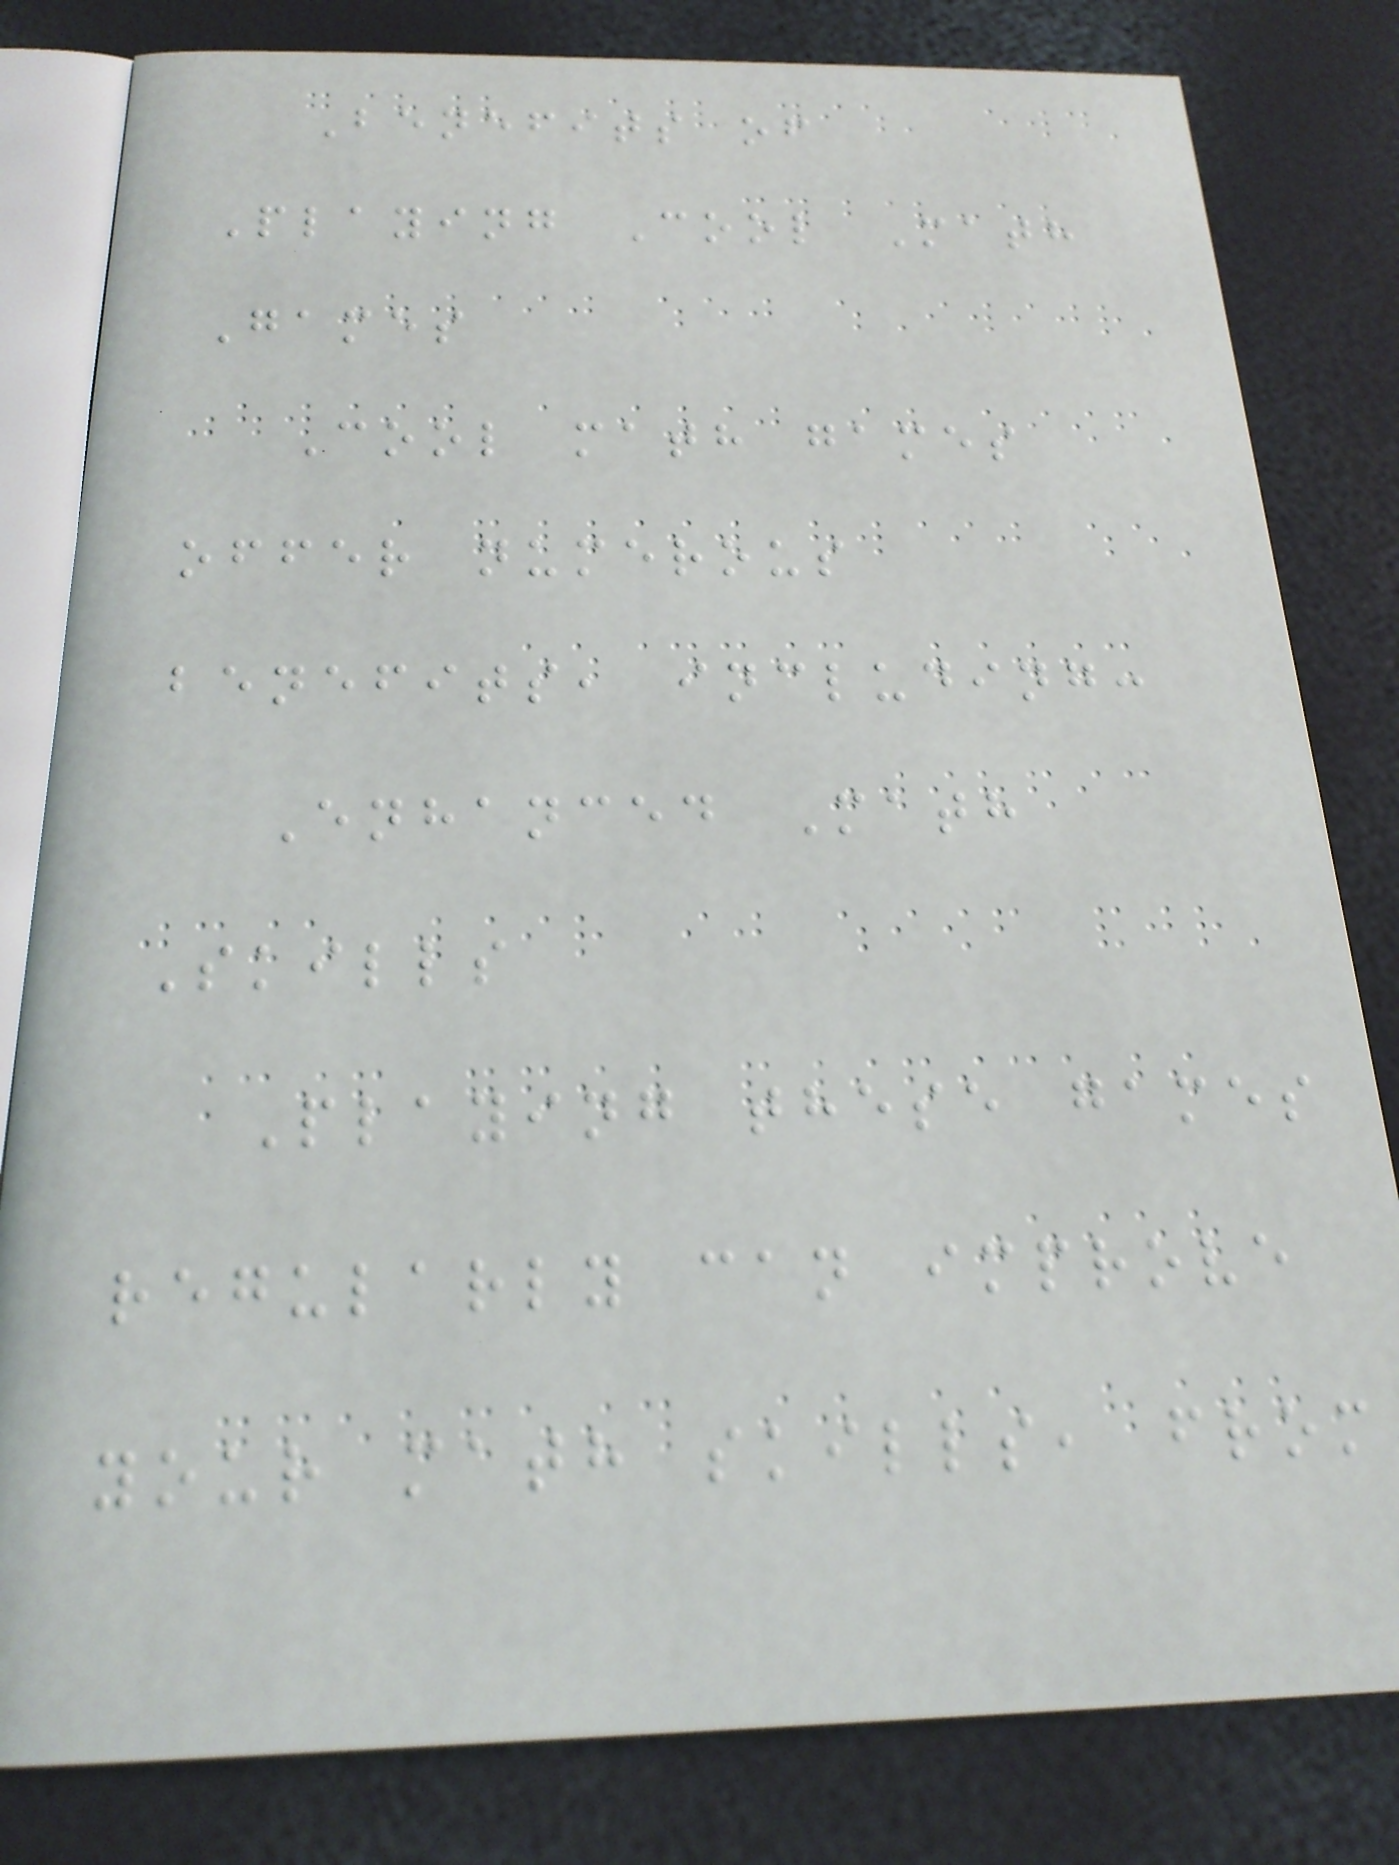Benefits of
Playing Cool Math
Games
Cool math games
offer numerous
benefits, including:
Enhanced Math
Skills
Playing these games
regularly can improve
your math skills, from
